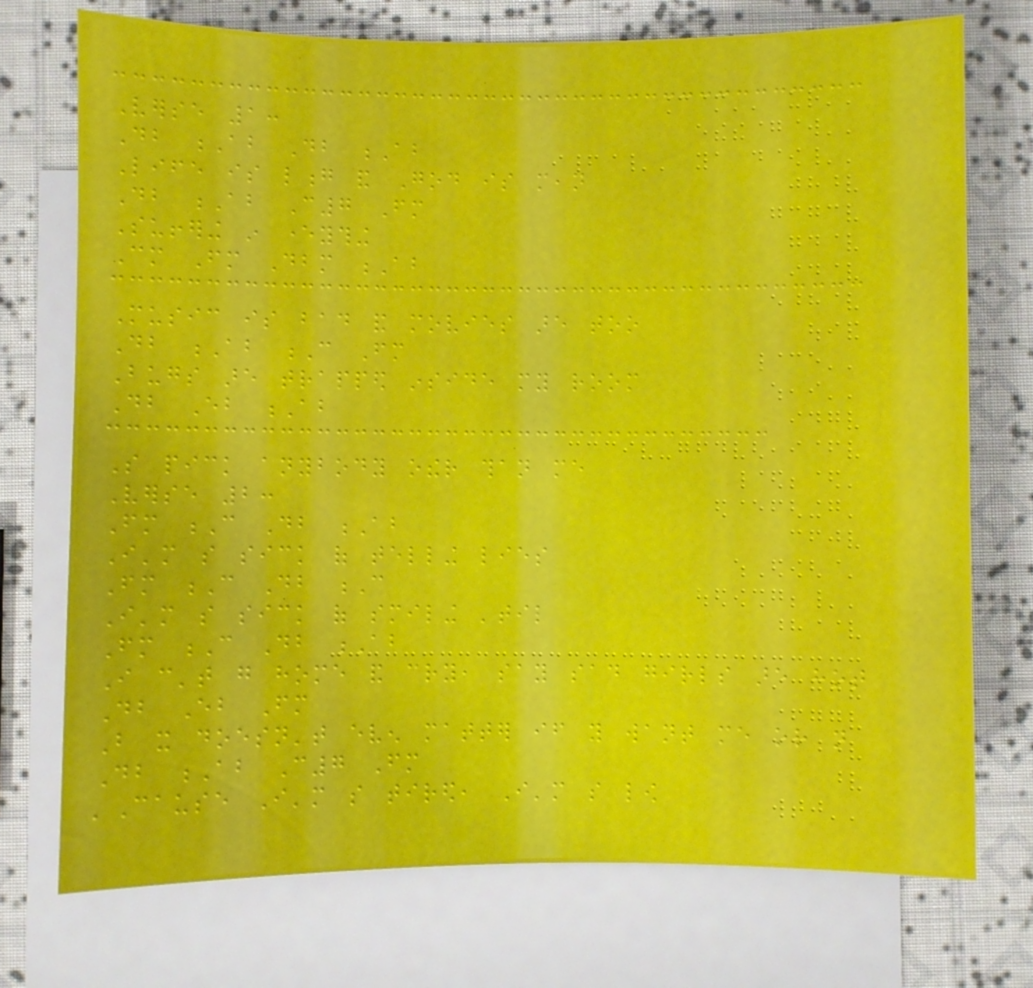Verse 1:
Db Ab Db Ab
Life is long and God is mean
Db Ab C7 Fm
Suffering in everything
Cm Fm Dbm Ab
Music is bad and movies are too
Db Ab C Fm
Bugs are trapped inside my room
Db Eb Ab
So pick anybody other than me
Verse 2:
Fm C Db Ab
I'm so sick of telling lies
Fm C Db C
I'm so sick of smiling 'til
Fm C Db Ab
I can't go home and cry, say sad girls are hot
Db Eb Fm
But it doesn't even matter if you want me or not
Db Ab C7 Fm
'Cause I'm so tired, I'm so low
